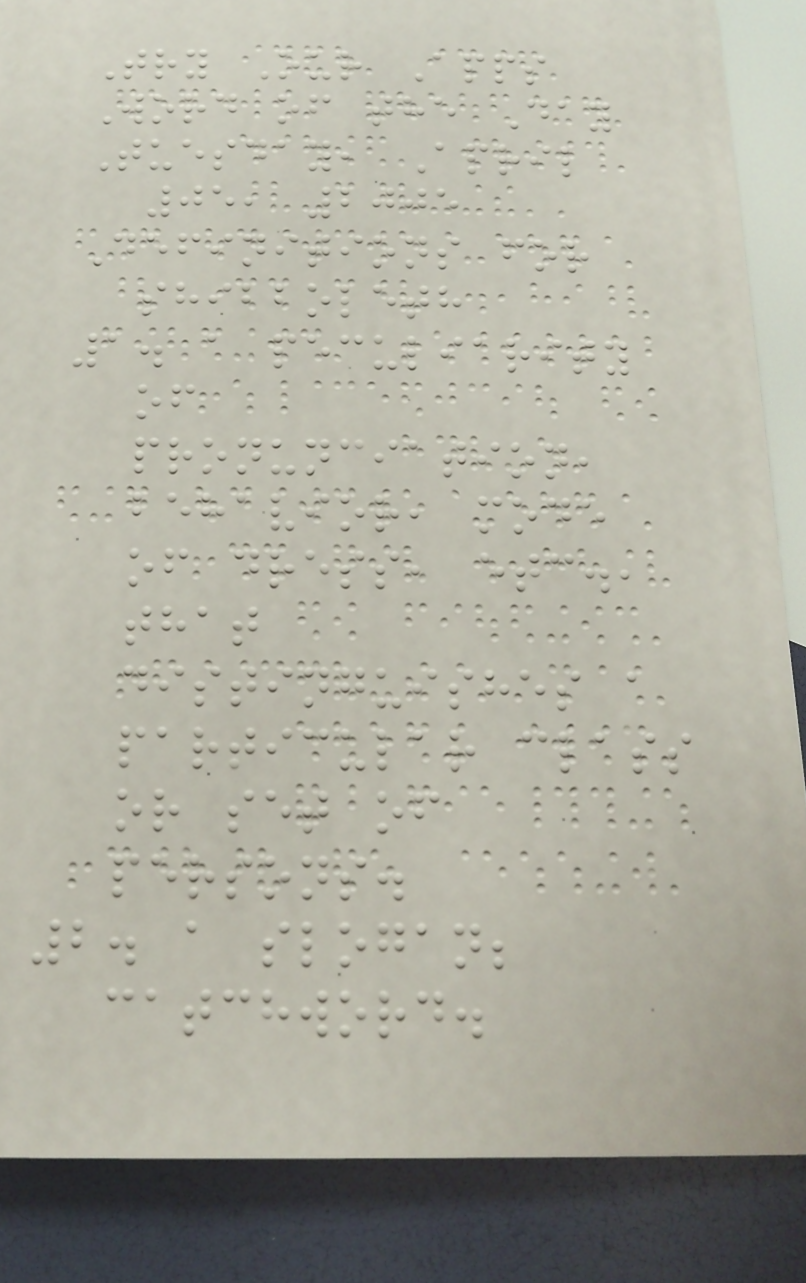Try Our Apps
Word of the Day
Tuesday, April
05, 2005
Definitions for
shibboleth
1. a peculiarity
of
pronunciation,
behavior, mode
of dress, etc.,
that
distinguishes a
particular class
or set of
persons.
2. a slogan;
catchword.
